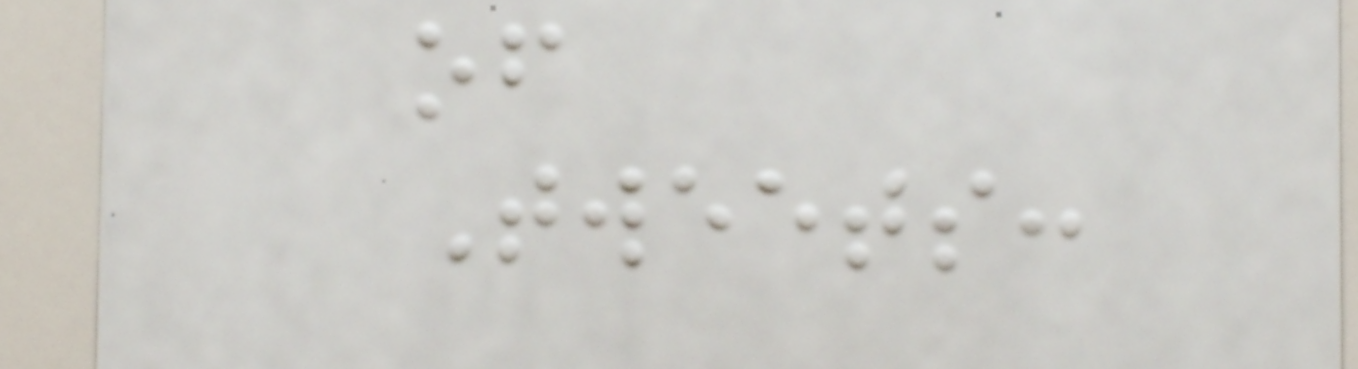of
Tweets:
